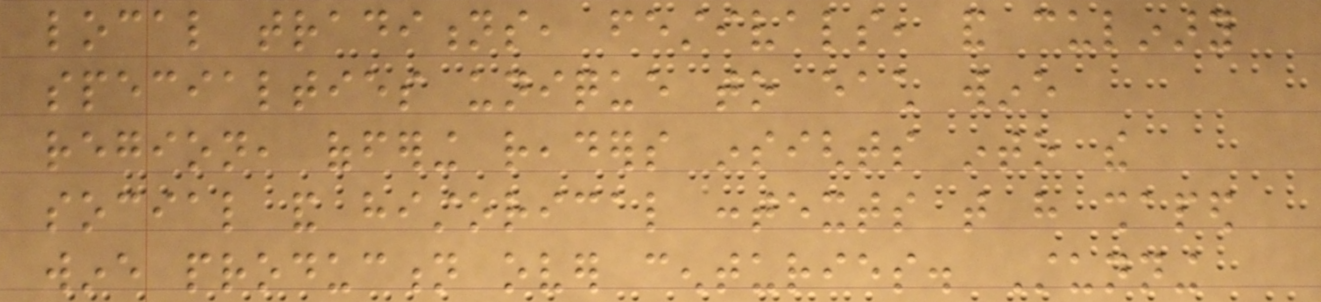local traditions, festivals, and culinary
specialties unique to each wine
region, offering readers insights into the
social and historical contexts that have shaped
wine production over centuries. Stunning
